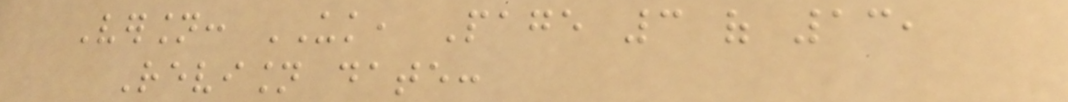Version: UK, Page 3 of 13,
Revision date:
